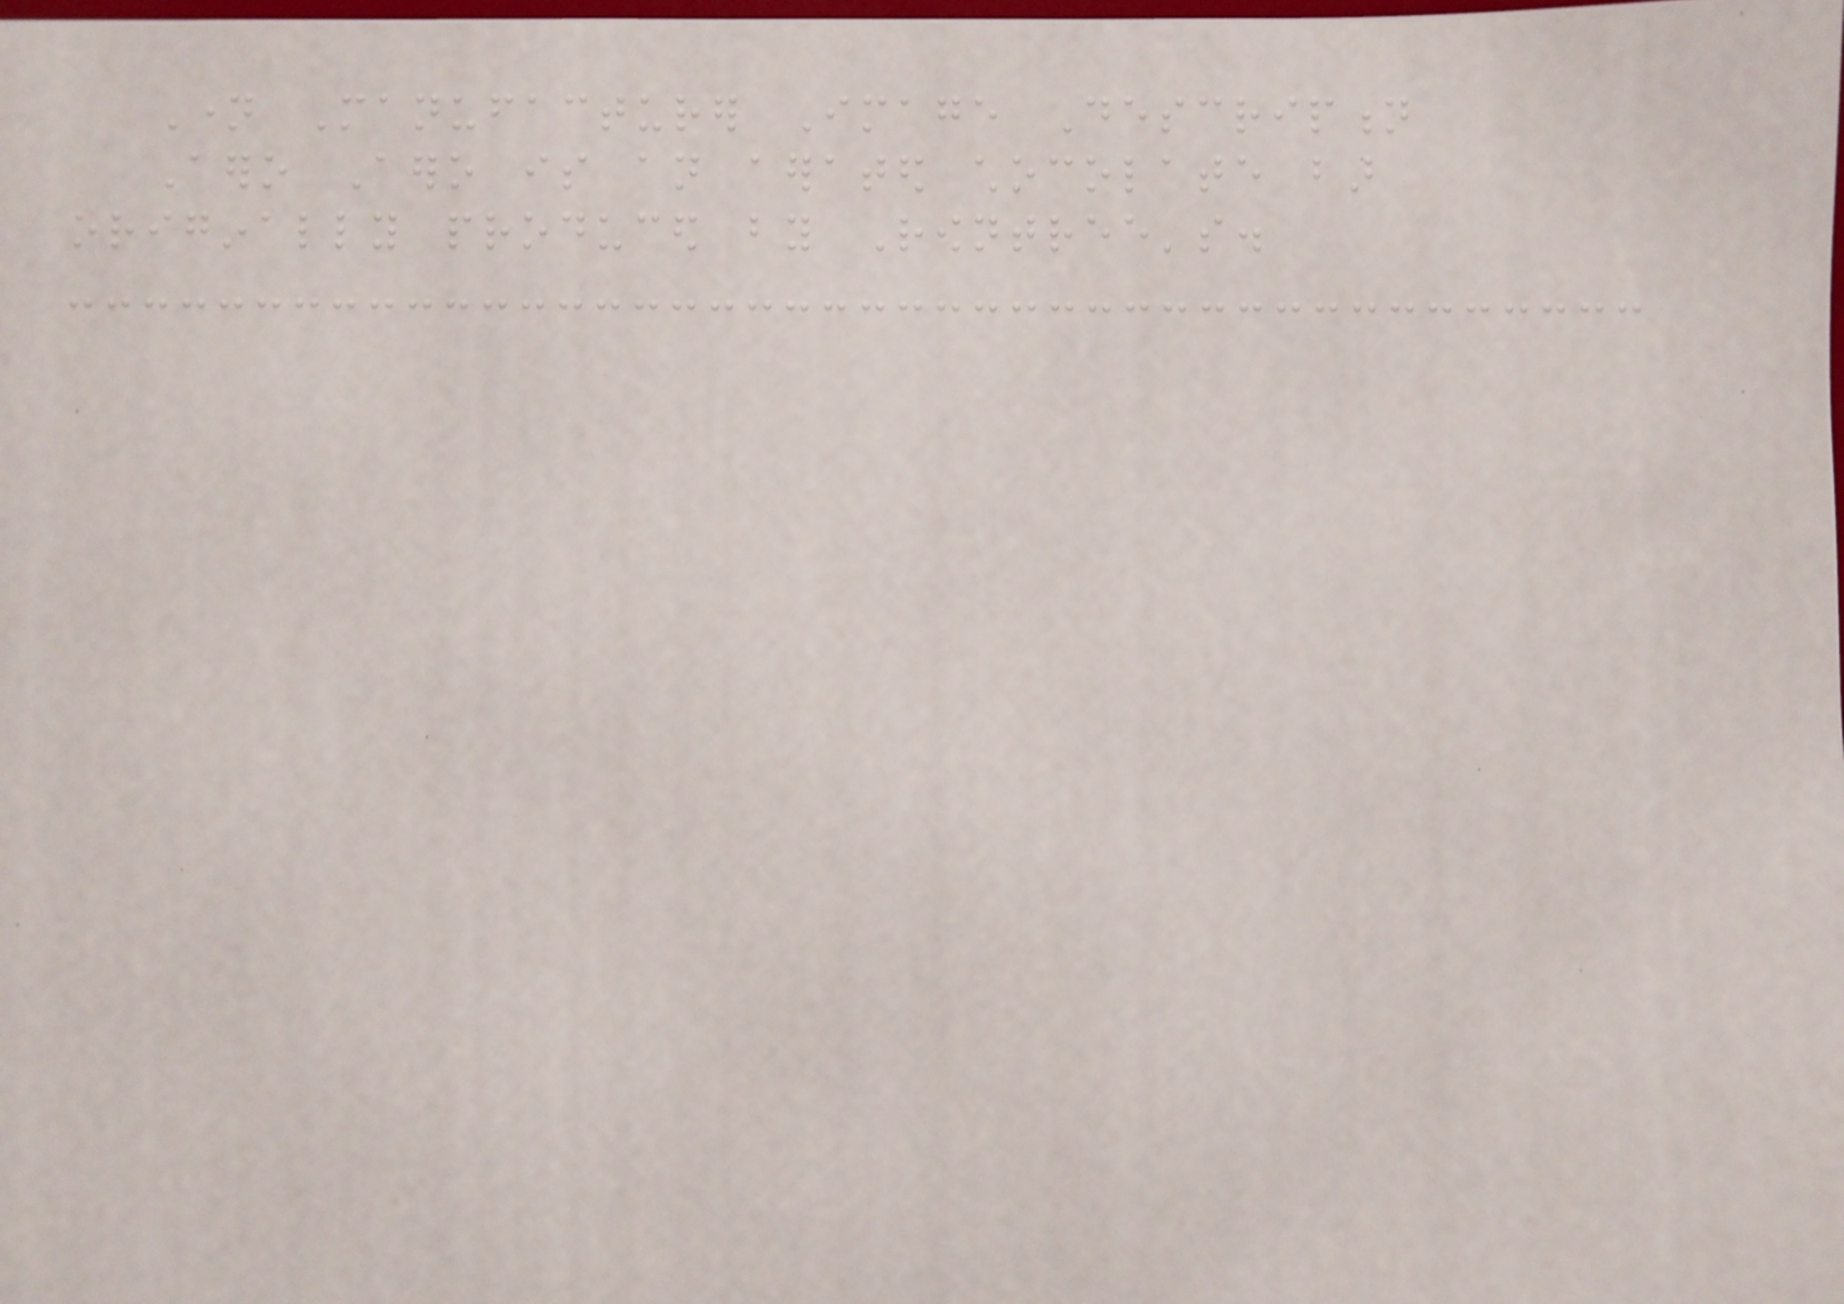Name Manufacturer Image Description
Aero Aero is an aerated chocolate bar
originally produced by Rowntree's.
